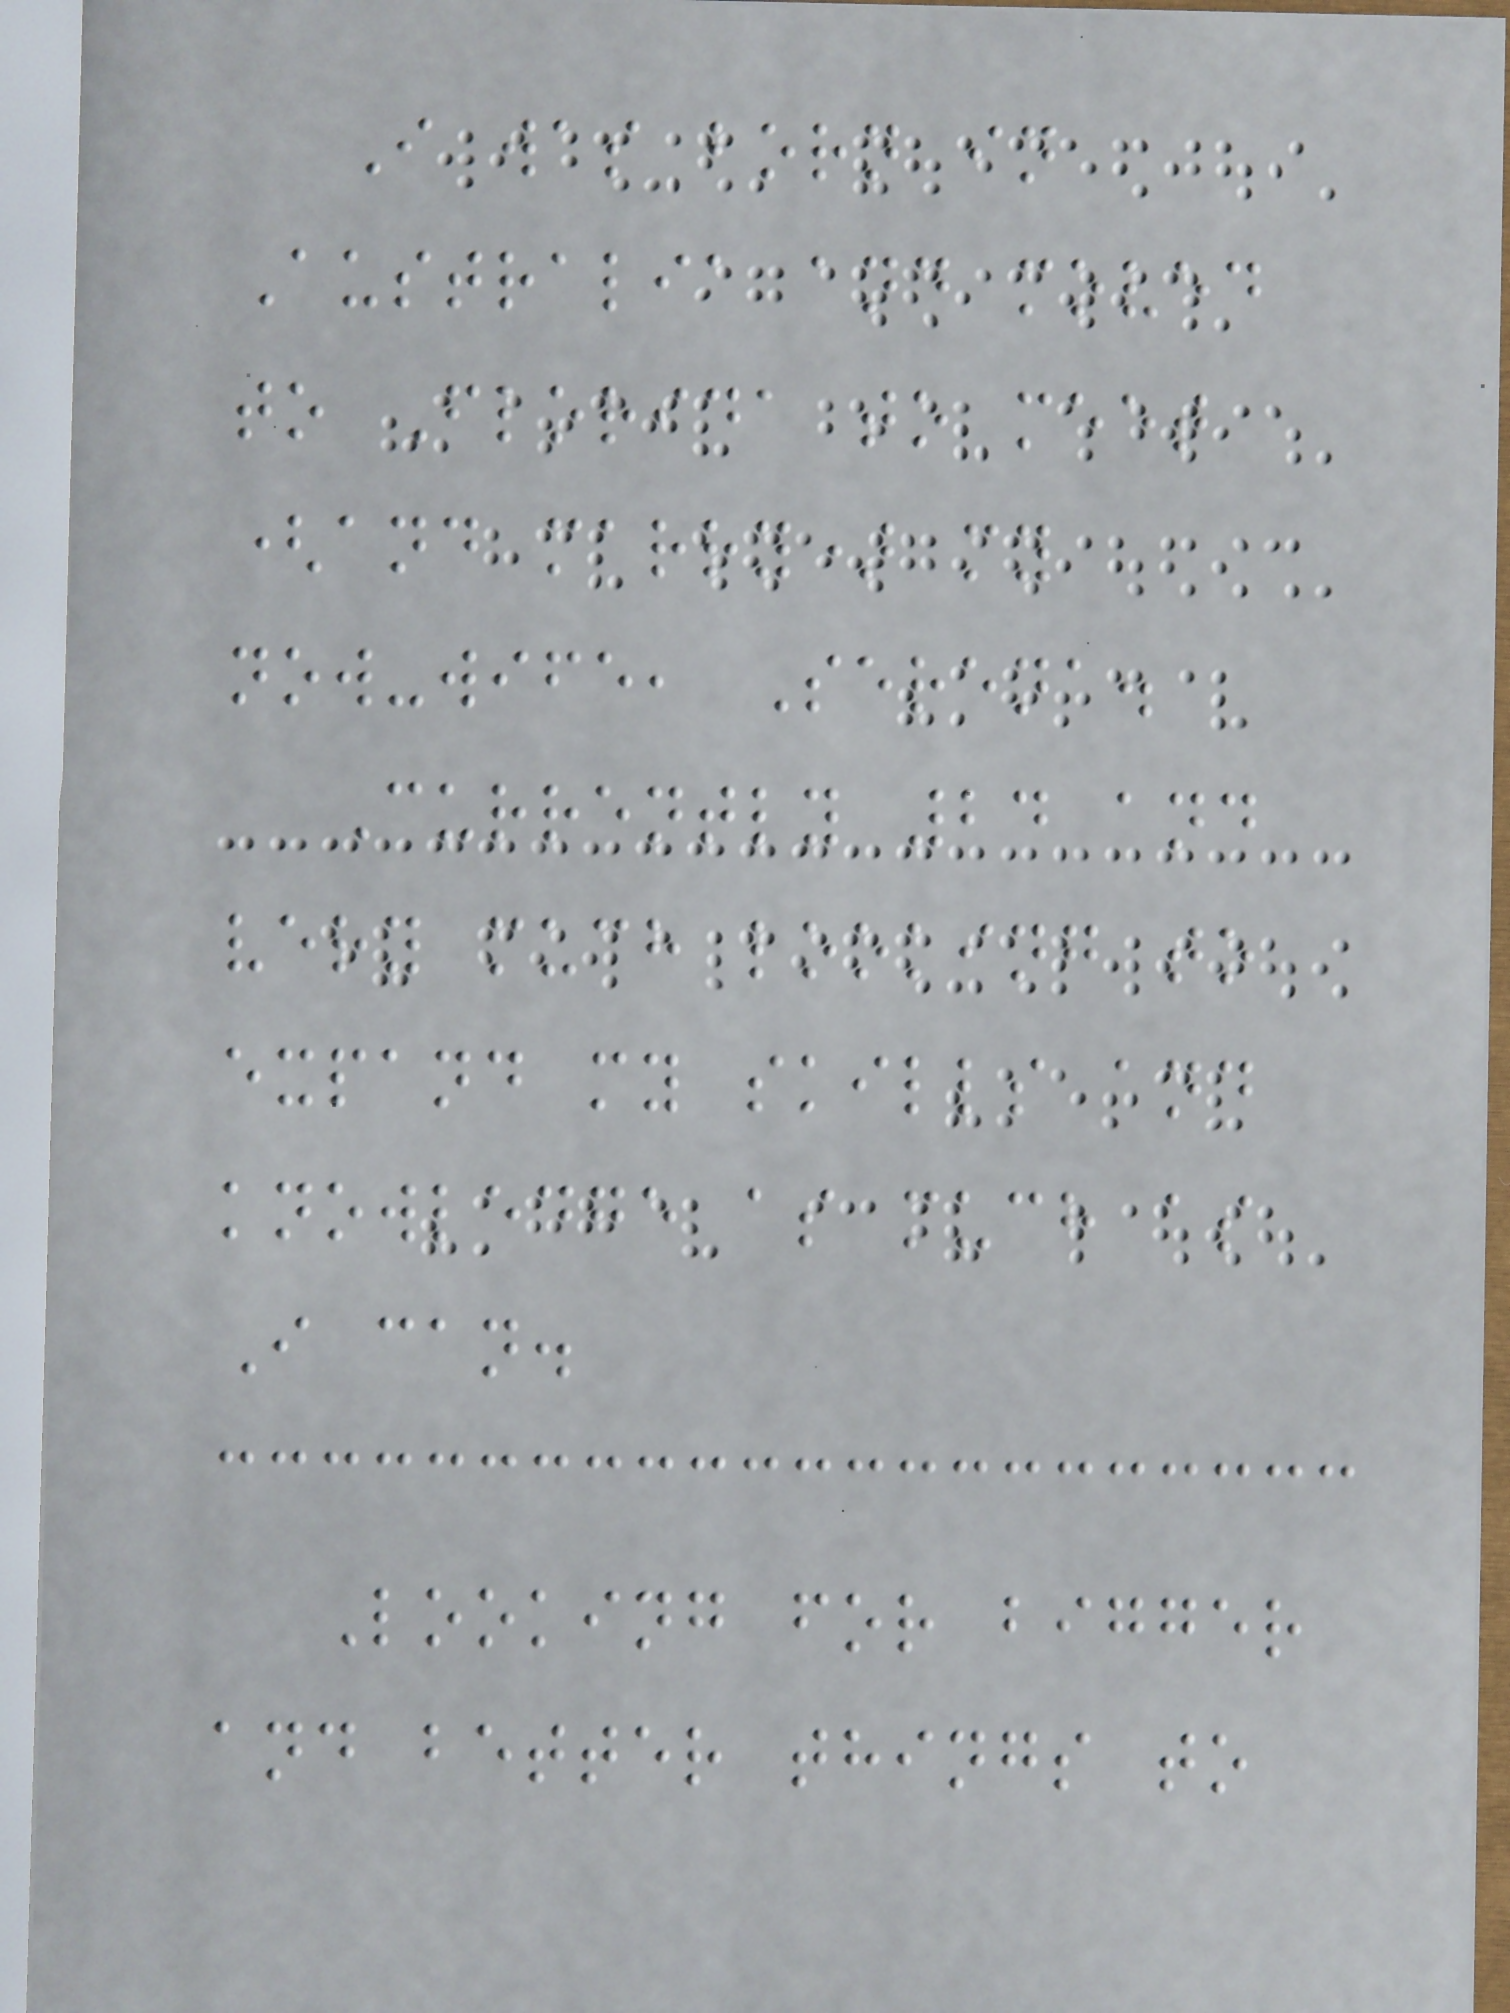I was born in
Australia and moved
to Florida to meet
(and marry) my
now-wife, Serena.
Currently 24 and
very much looking to
expand my skills and
knowledge as much as
I can.
Looking for bigger
and better things to
